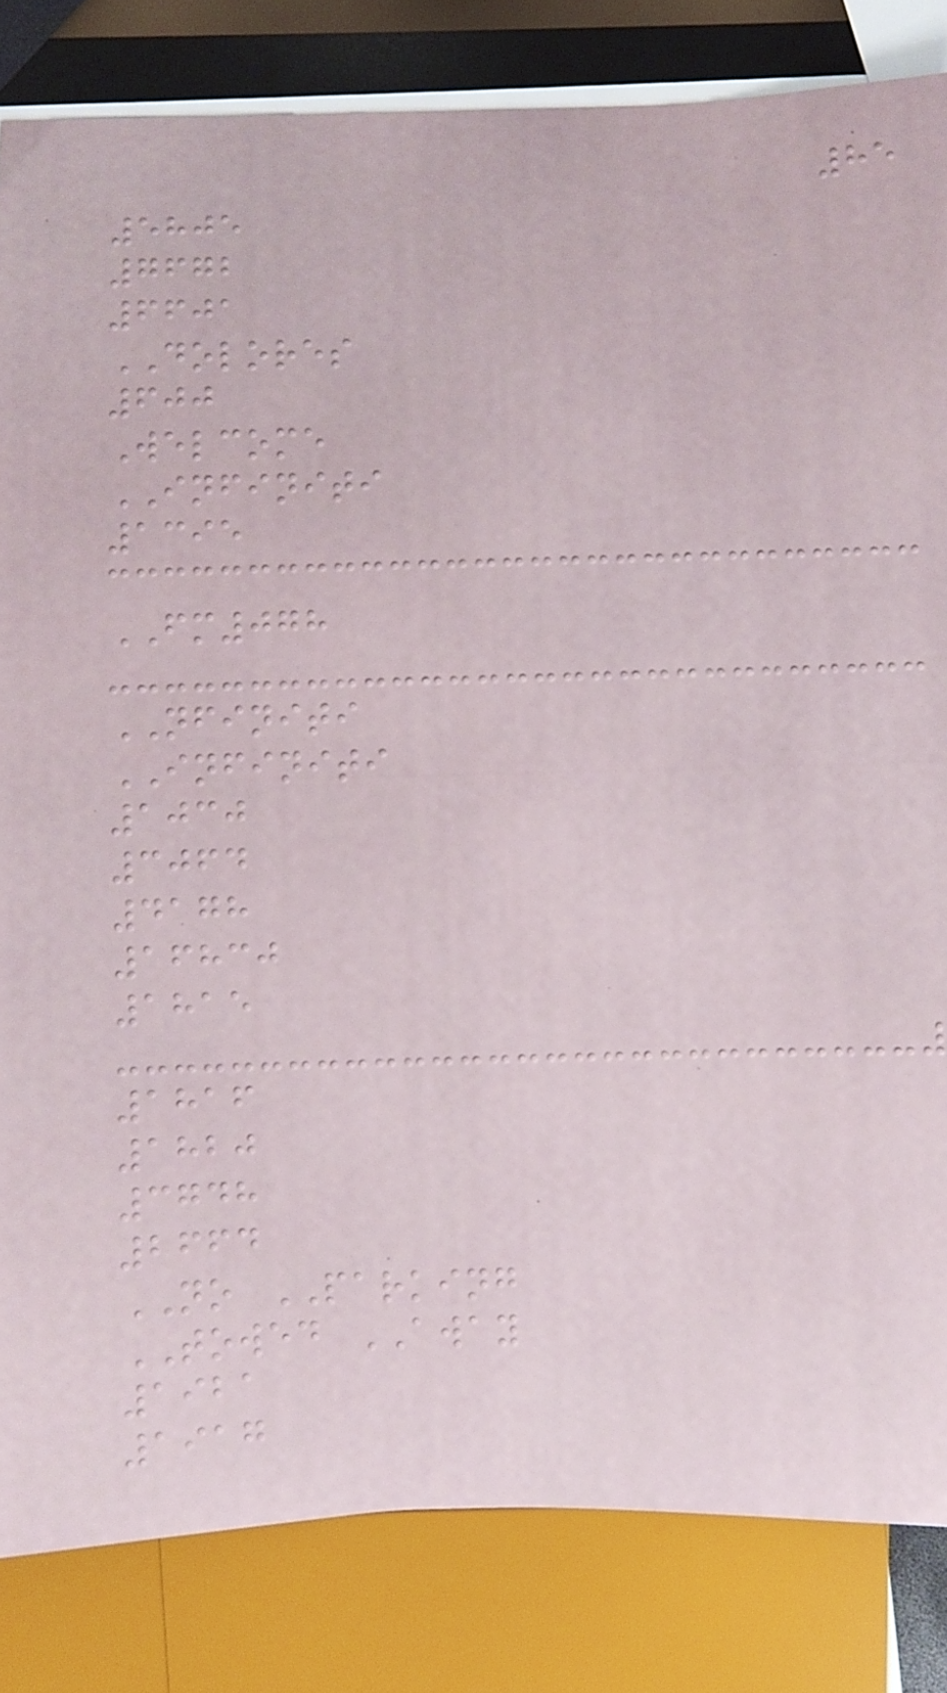85
5805
7672
6601
DOLORES
600
Welcome
INFINITI
1395
FM078
NFINITI
INFINITI
1030
3064
4178
16830
1815
1816
1820
3748
2664
NO PARKING
TOWED AWAY
1921
1917
